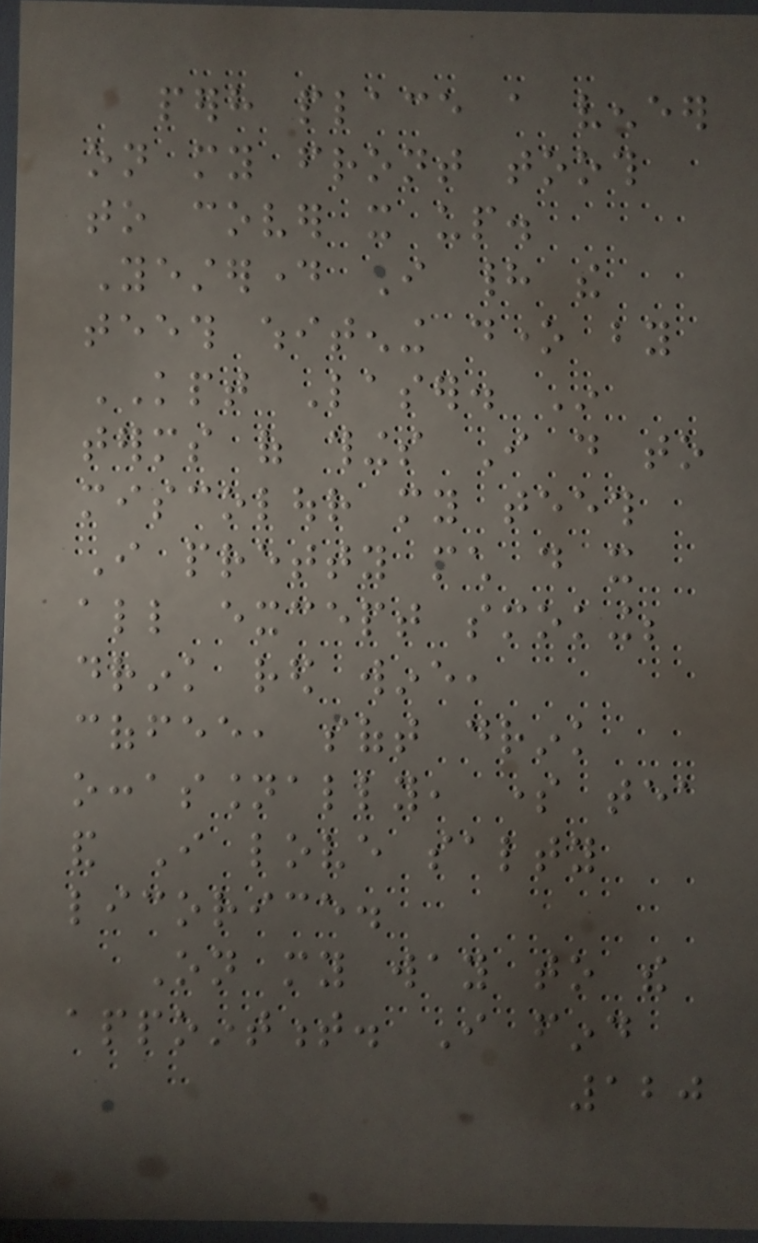perhaps place a veneer
on my front tooth
to cover it up.
Yesterday I had the
teeth whitening done by
KPT Laser. In
terms of things I do to
miscolour my teeth
I pretty much do it
all except smoking;
drink red wine,
coffee, soft drink
occassionally, some tea
and I love salty
licorice.
On my way to the
appointment. I find
120
